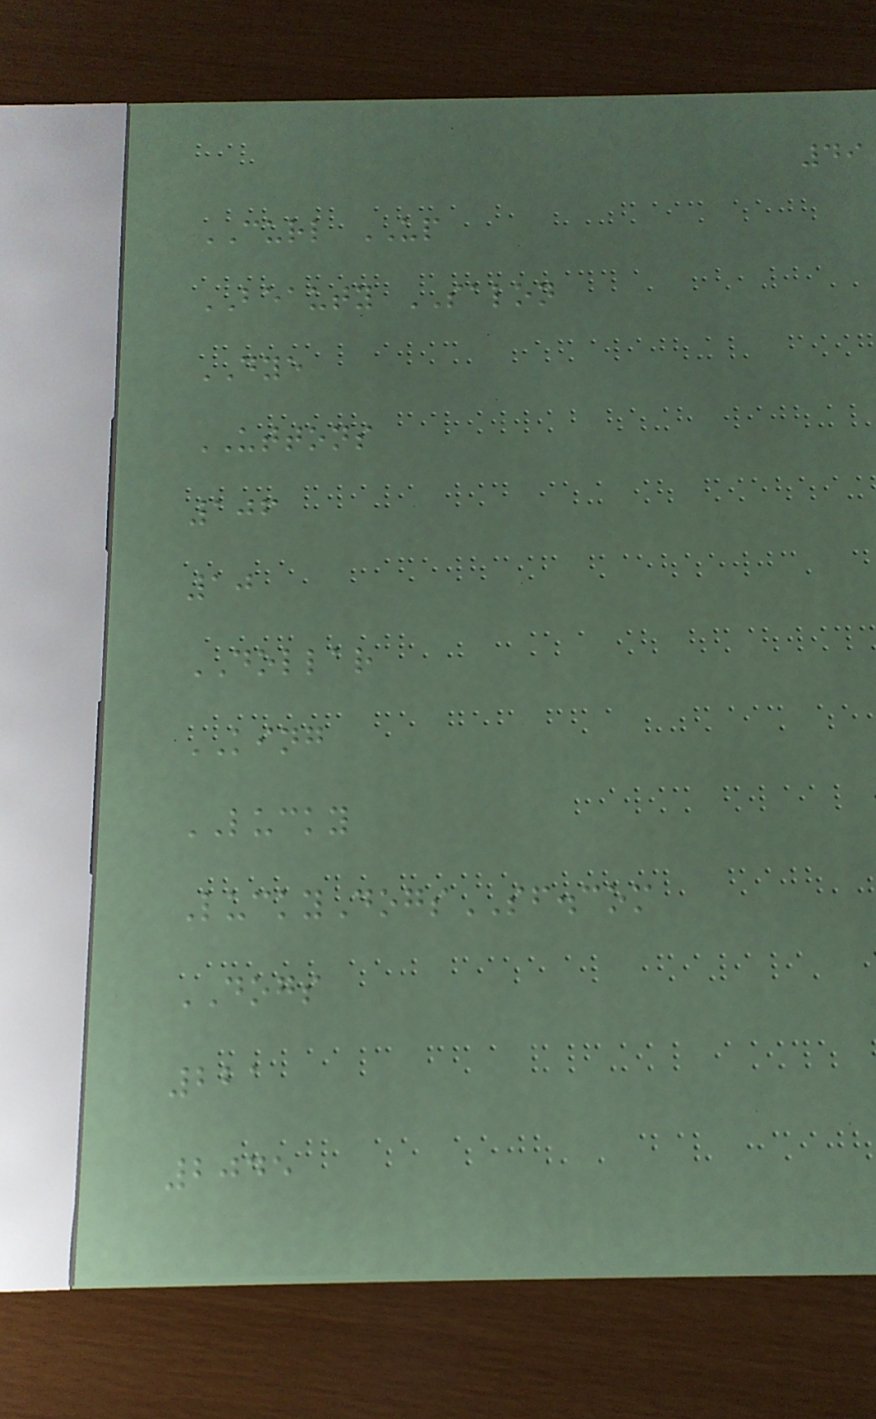49
CURL UP
BEAUTY SALON
DYE
UTTONS
106
10
DOLLAR
KING
LUCKY
LuckyDogsSF.com
DOGS
221
2045
